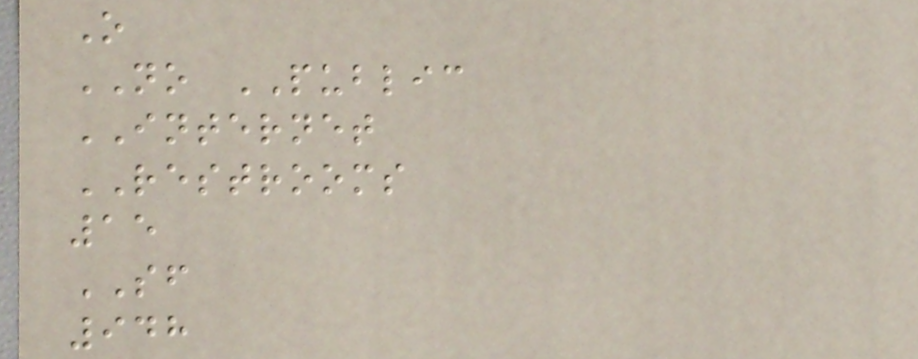O
NO PUBLIC
INTERNET
RESTROOMS
15
SF
948
